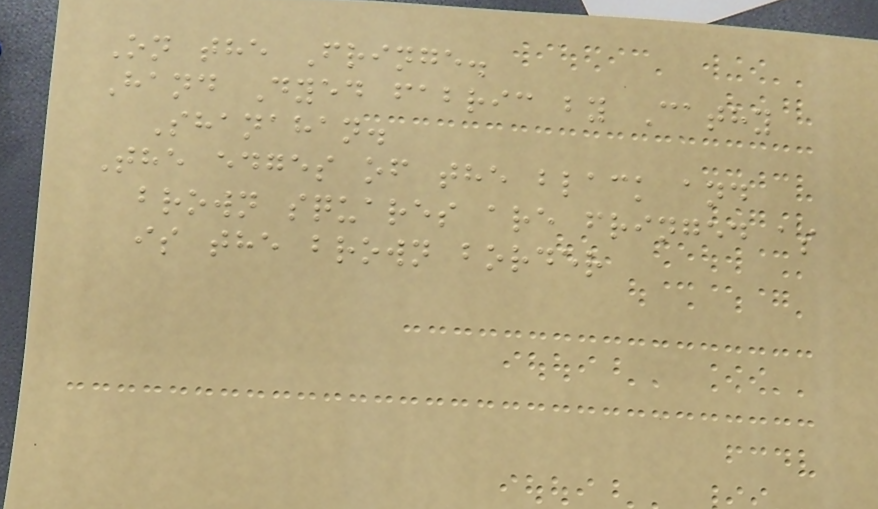On the Fringe.
Hand Dyed fabric by Cathy
Shanahan.
The edges of the black and
brown squares are fringed as
is the brown border
